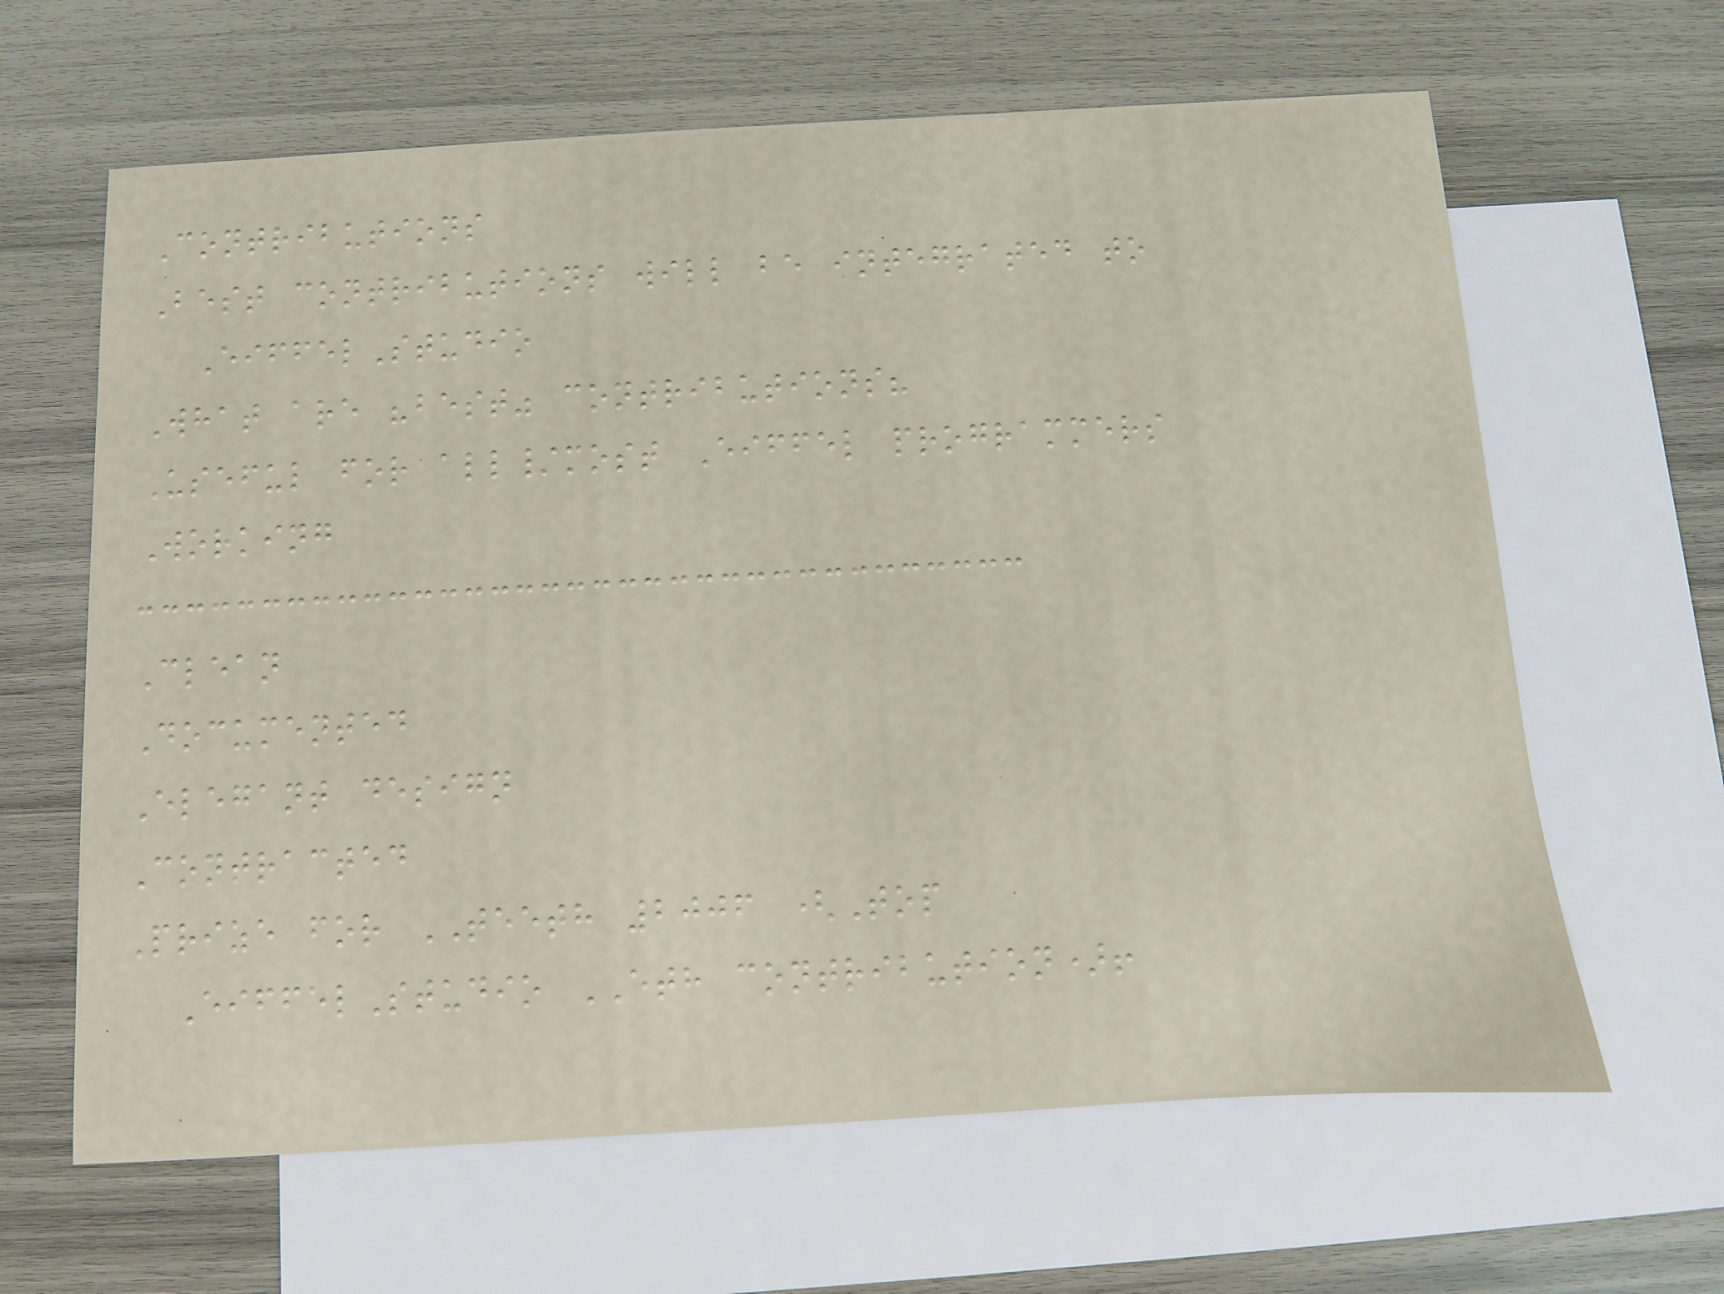Contributions
Best contributions will be integrated to
EiffelStudio
What are "best" contributions?
Useful for all/most Eiffel programmers
Working
Clean
Documented
Elegant design
Contracted
Prize for TEETH 2006 (Top
EiffelStudio ETH contribution)!
